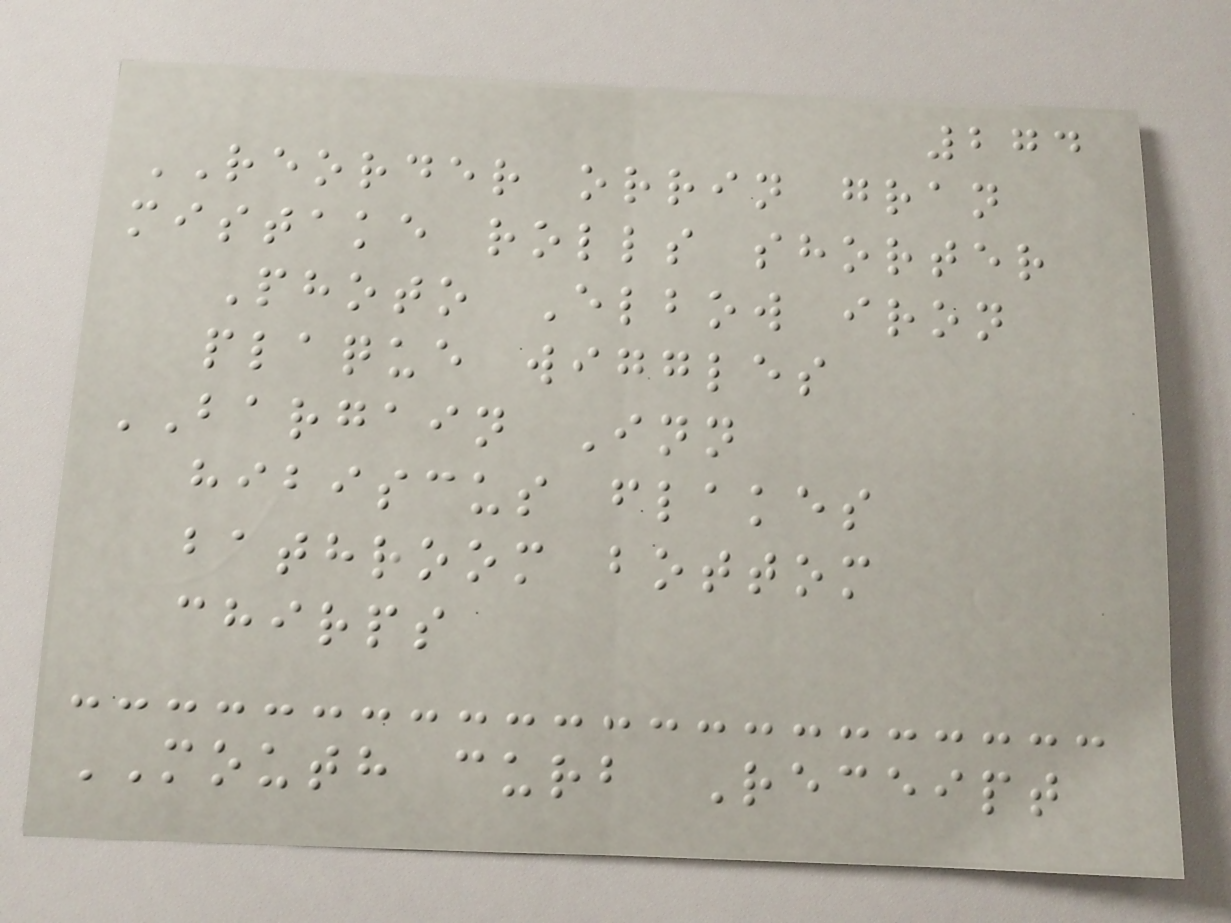274
REORDER orrin gran
mistake rolls shorter
Photo Elbow iron
plaque wiggles
BARGAIN Inn
hibiscus flakes
bathroom bottom
chirps
MOUTH curb Receipt
